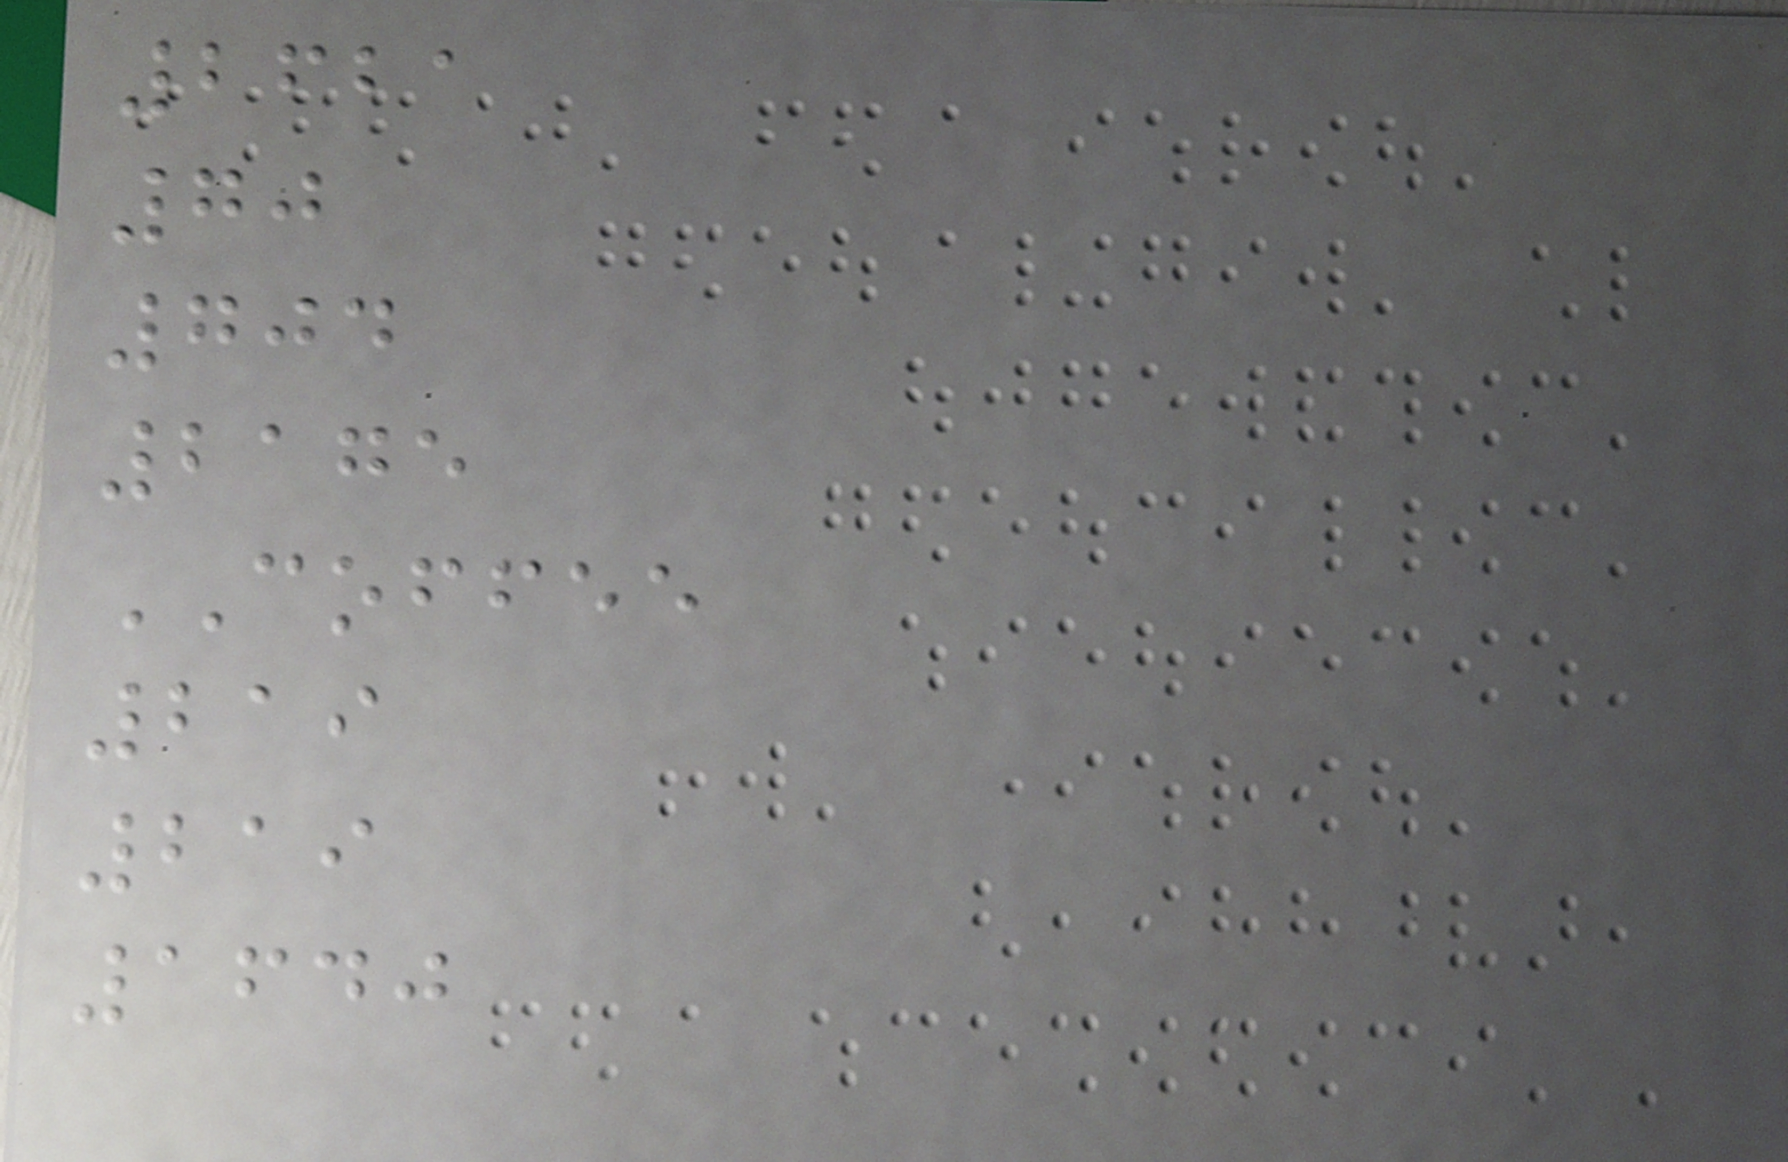2621
70
704
2175
COFFEE
219
219
1640
